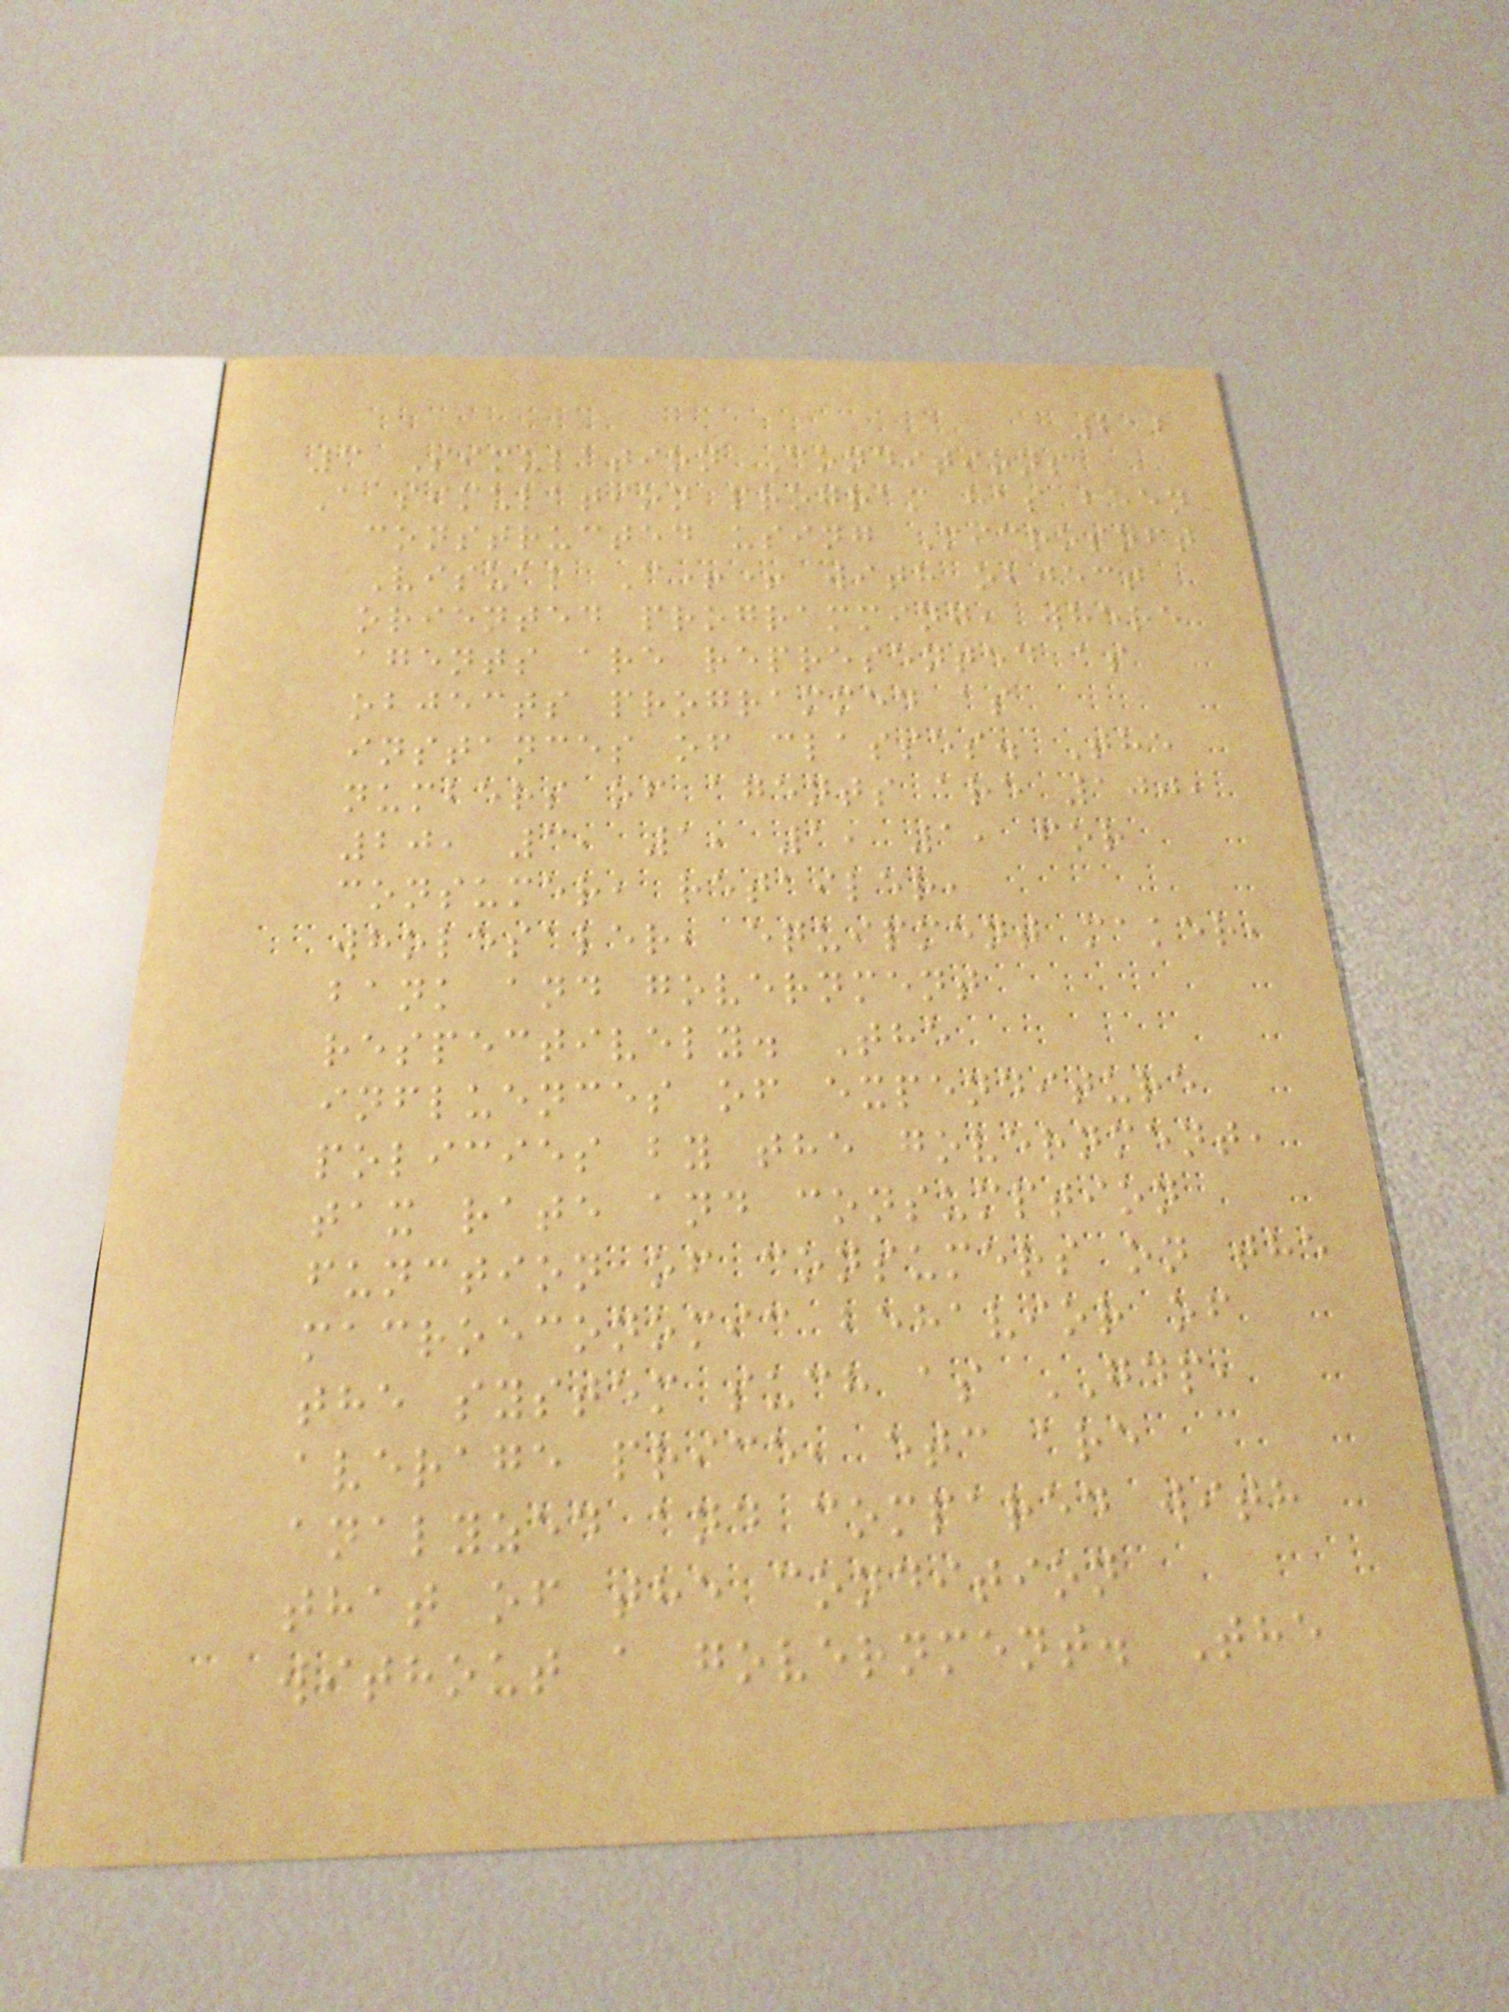212
3 Simulation Conditions
A simulation program has been
constructed using Microsoft
Visual C++ with object
oriented programming, where
agents are represented as
objects programmed as
instances of classes. The
numbers of agents are 100,
20, 3, 1, 1, 1, for
consumer, retailer,
wholesaler, equipment maker,
bank and government
respectively. The
influences of expenditure
policies by the government,
tax rate and consumption
function of consumers on the
macroeconomic behavior of
the system such as GDP,
average price, etc are
analyzed and compared with
that of the condition
without a government. The
